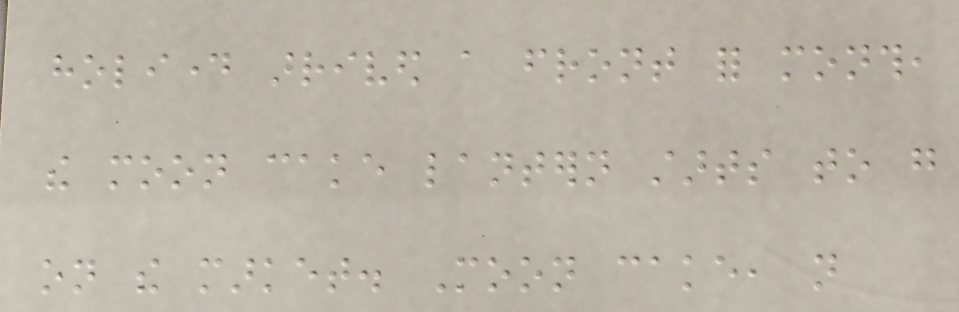holiday arrived a front for month,
the moon cake lantern starts to go
on the market. Moon cake, not
